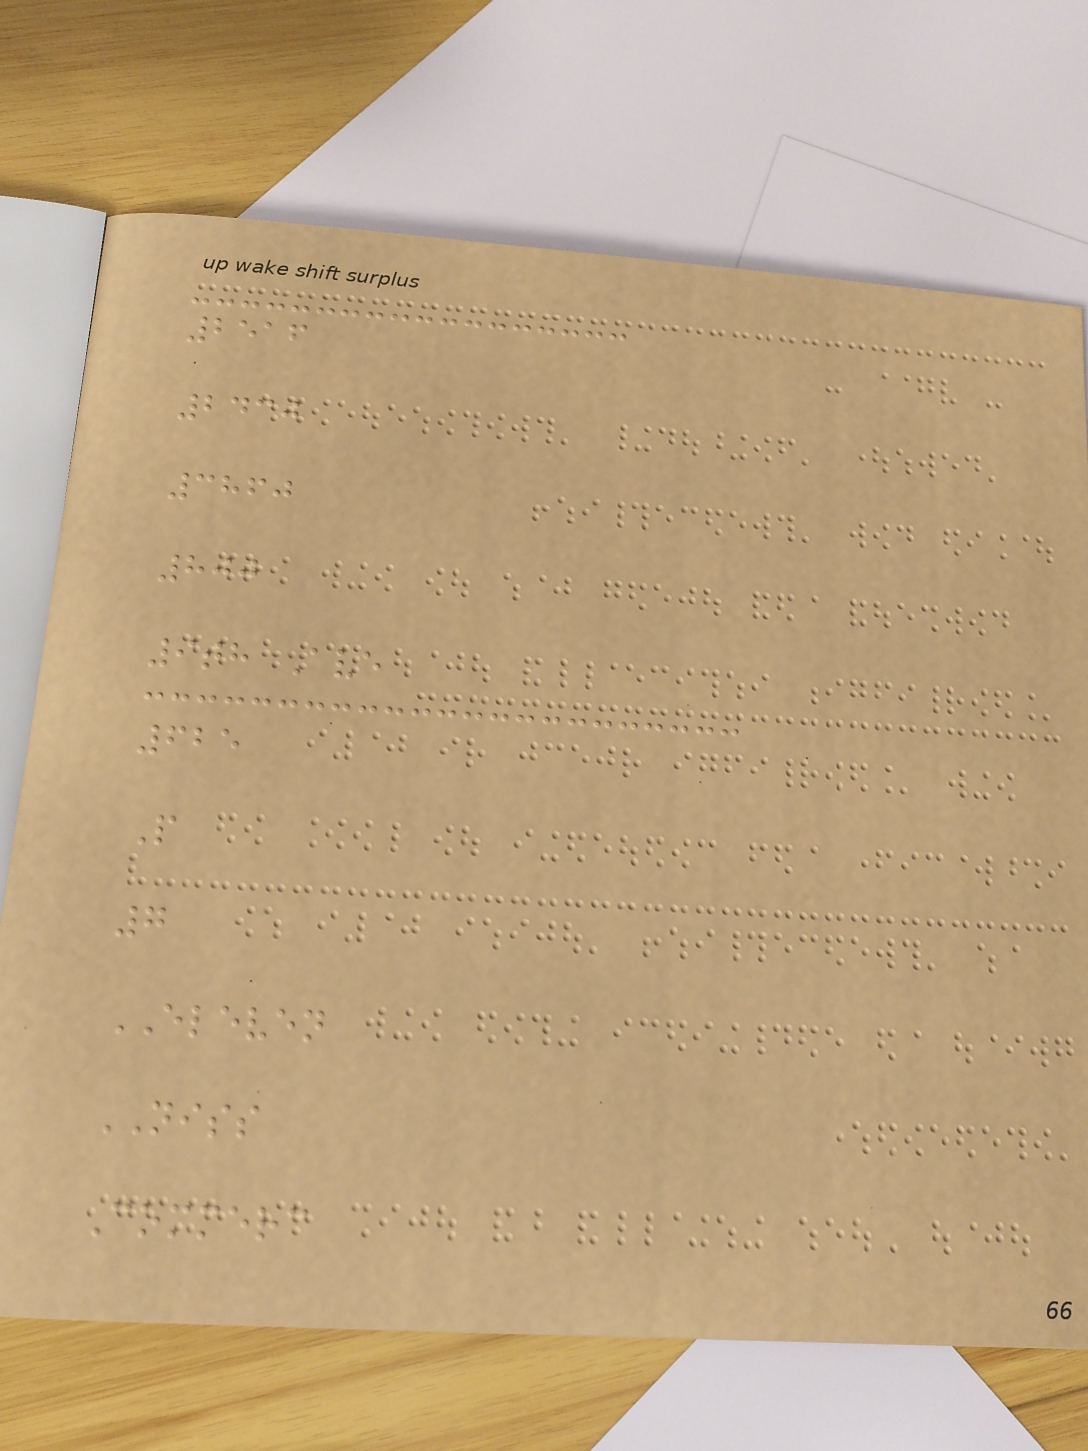2516
2430
3860
800
9th Ave
625
P
7
ELEVEN
NISS
Commerc
